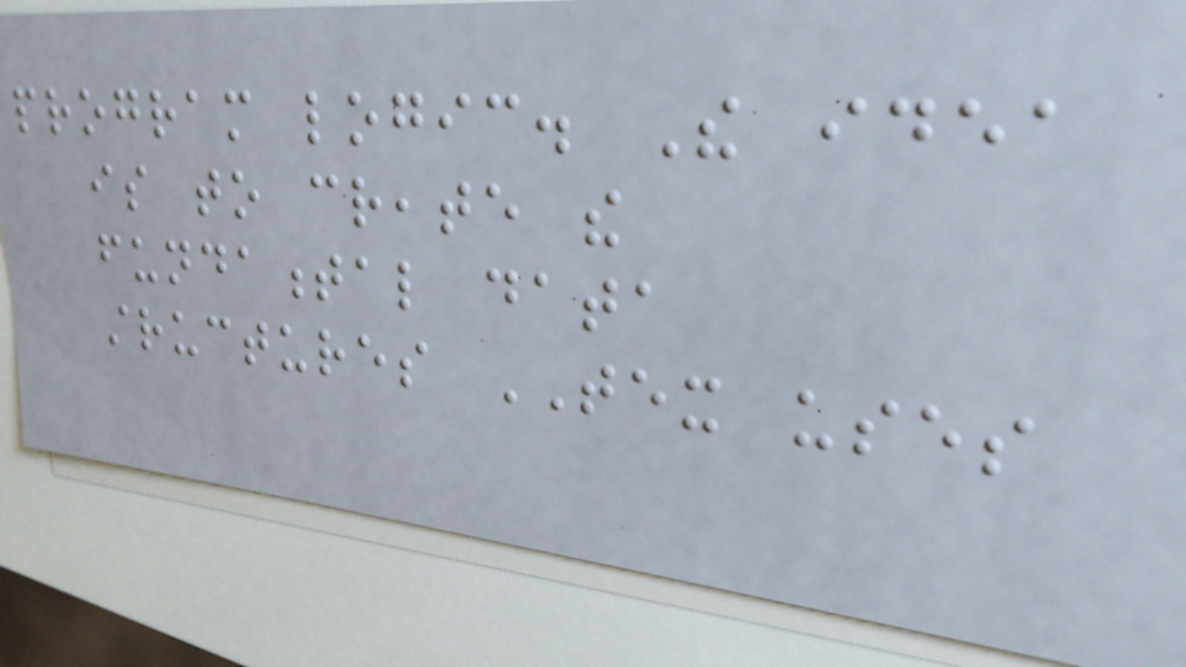program logic. The idea
is to create the
fundamental data
structures TEX uses
